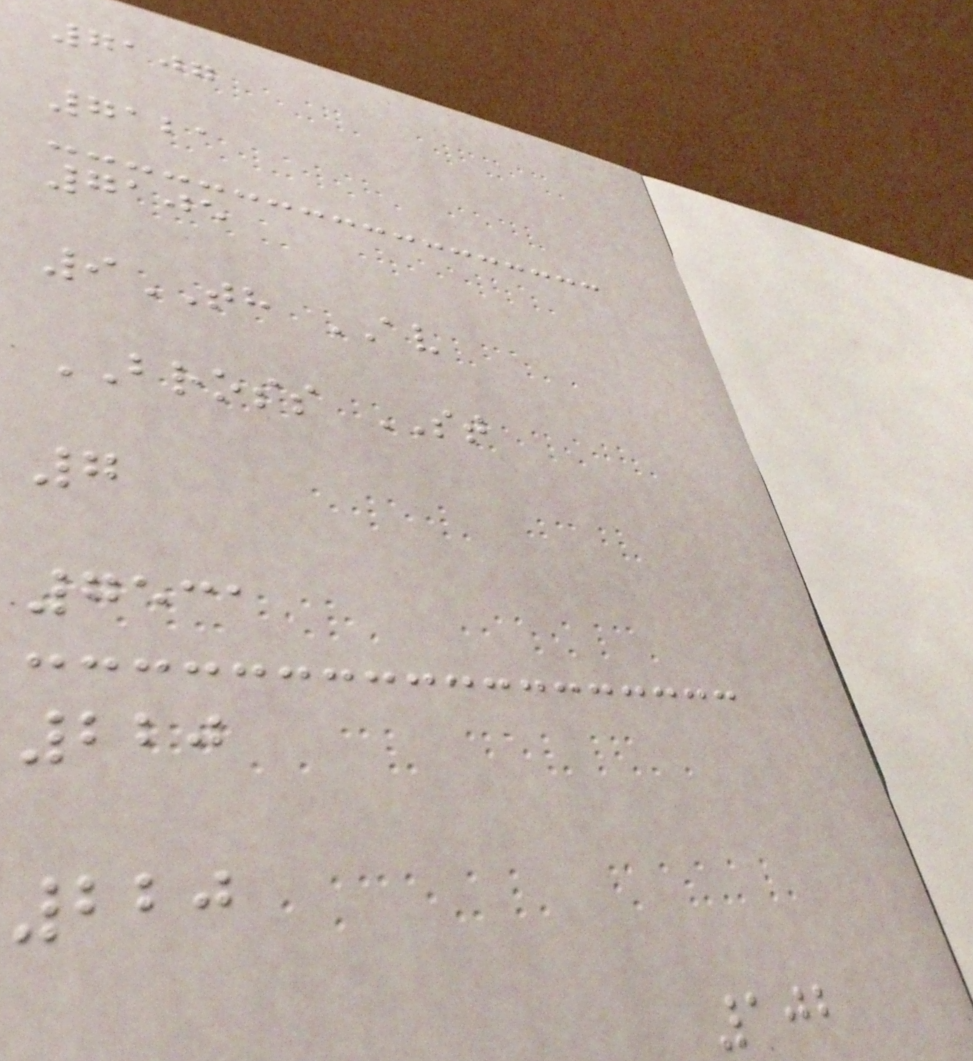7107
7121
7105
9TH AV
BROSS ST
7
7531
220
220
102
